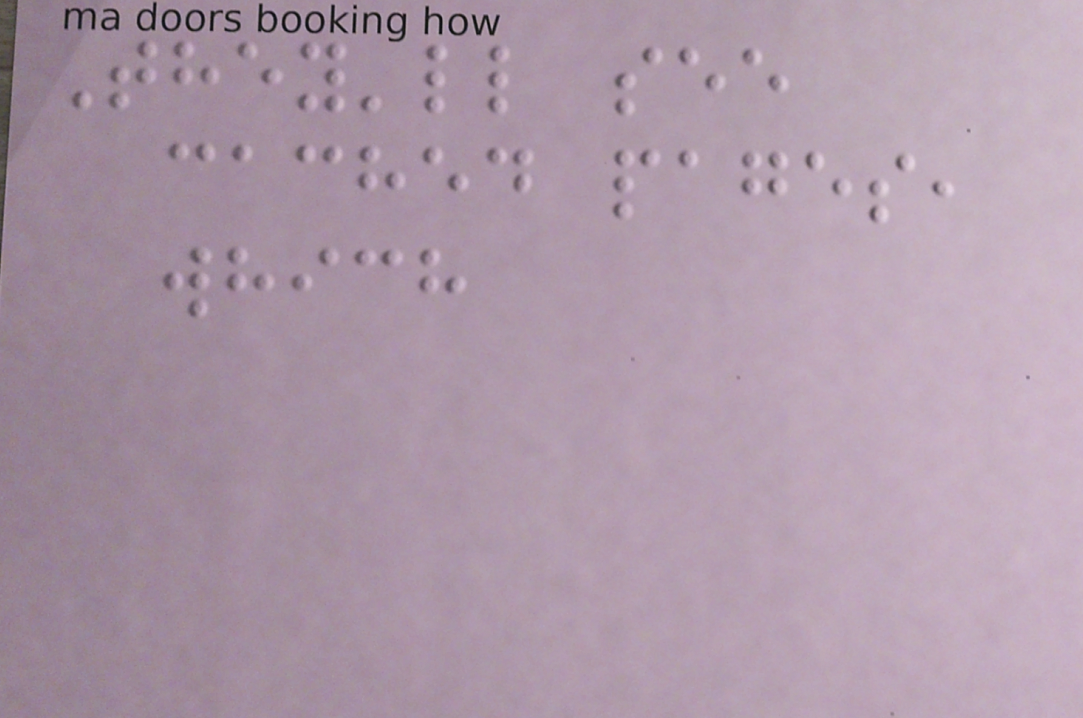They'll see
cached pages,
which
